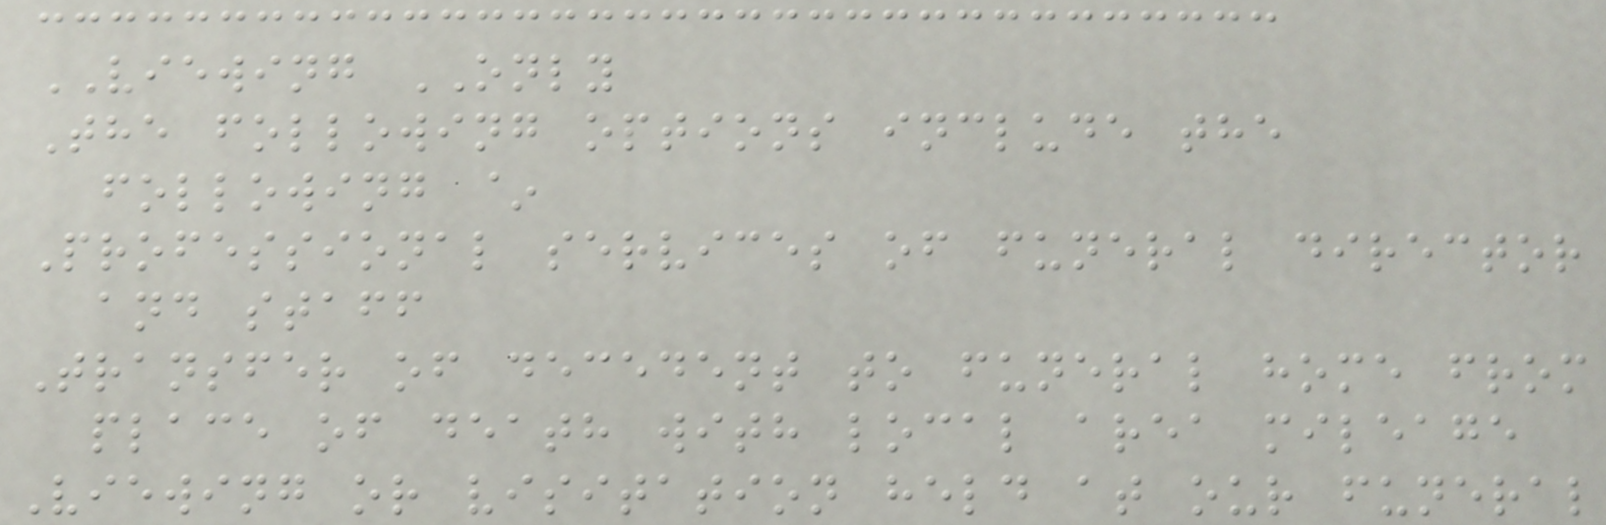VIEWING ONLY
The following options include the
following ~
Professional services of funeral director
and staff
Transfer of decedent to funeral home from
place of death with local area mileage
Viewing or visitation held at our funeral
